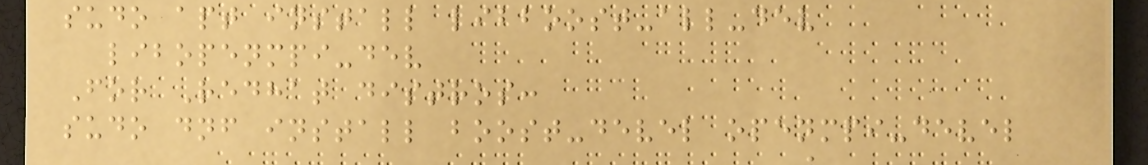sudo apt install libboost-all-dev
libopenmpi-dev
For Redhat distros:
sudo dnf install boost-devel openmpi-devel
